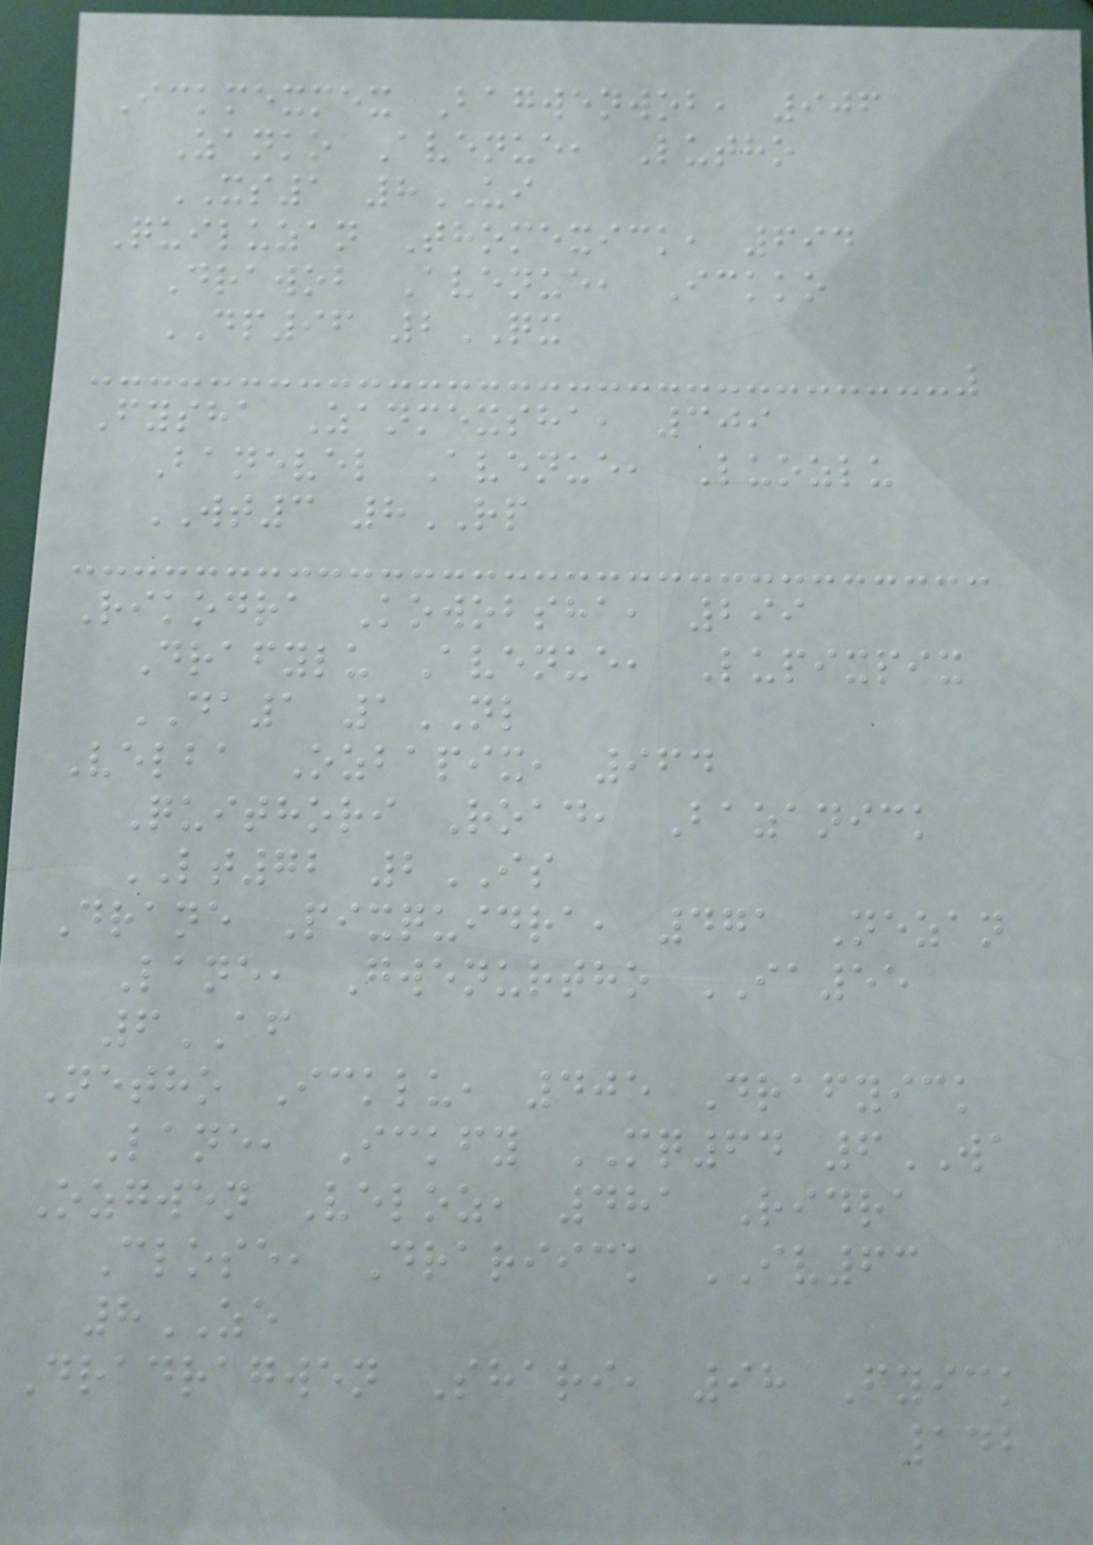Ickmexmex Bagwenwob, 906
Zanko Avenue, Lutho
XS1 8UI
Quiluzan Thomexick, 694
Drawob Avenue, Ickko
DP96 2QX
Fysha Zanmexsha, 309
Banevel Avenue, Luozlu
WT3 8RP
Rikodra Kowobsha, 299
Drafylu Avenue, Lupixpix
DA1 1NL
Velba Ozbapix, 964
Quithori Road, Bazanick
LT72 2IS
Drane Pixquidra, 471 Nezan
Lane, Gwenurtho IA55
6AF
Netho Icklu, 405 Drafyick
Lane, Ickfy MQ64 6WA
Ozgwen Veloz, 481 Ridra
Close, Drariick IV63
8ZE
Dradragwen Shari, 98 Fyick
142
